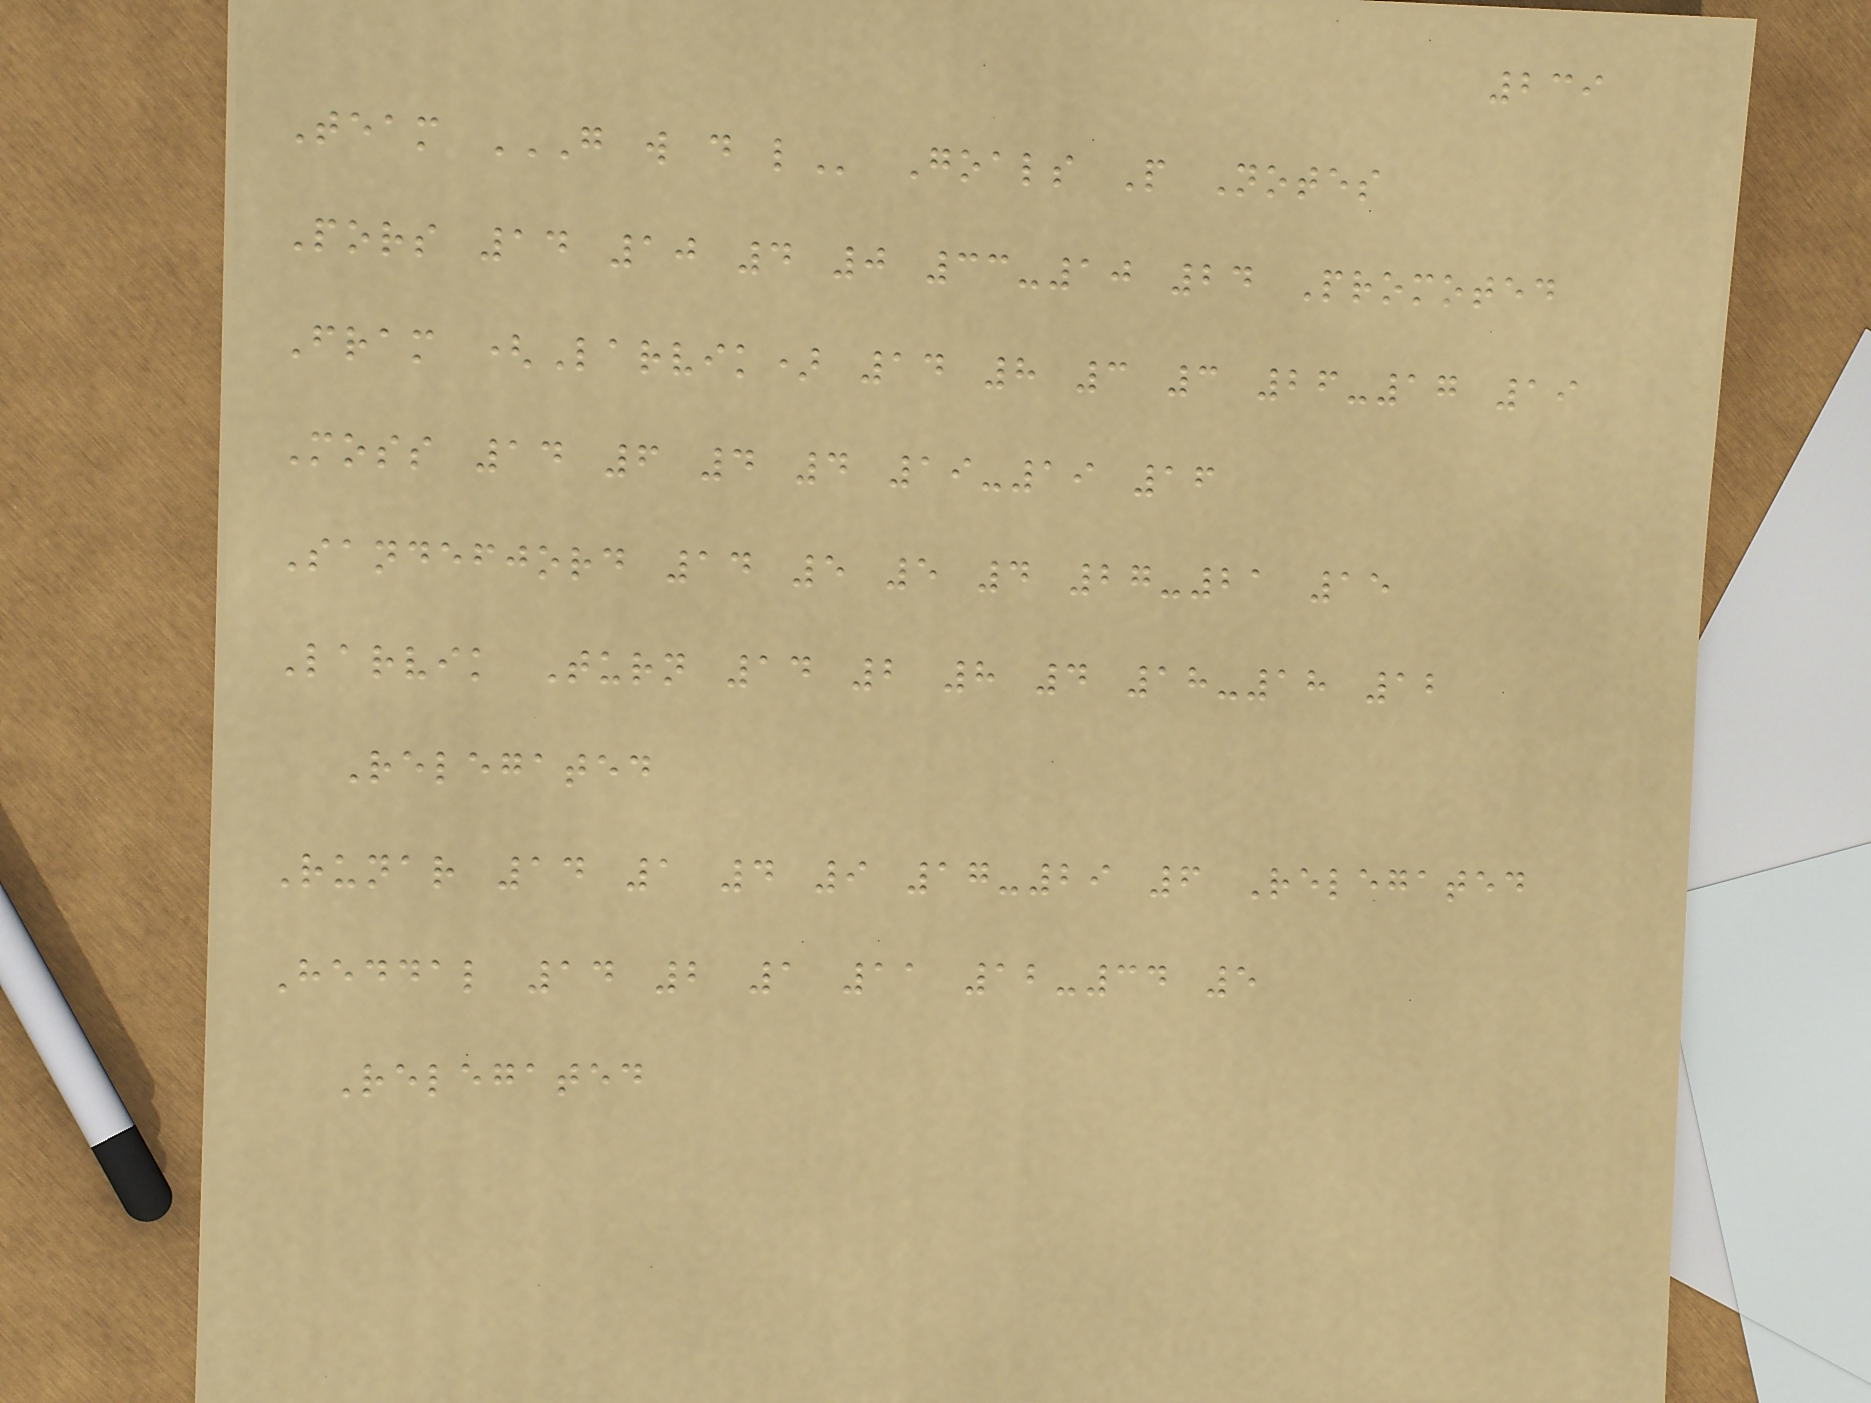239
Team G W D L Goals P Notes
Pors 14 10 4 0 33-10 24 Promoted
Fram (Larvik) 14 8 3 3 26-17 19
Moss 14 6 4 4 19-19 16
Sandefjord 14 5 5 4 27-21 15
Larvik Turn 14 2 8 4 18-18 12
Relegated
Runar 14 1 4 9 17-29 6 Relegated
Heddal 14 2 1 11 12-34 5
Relegated
